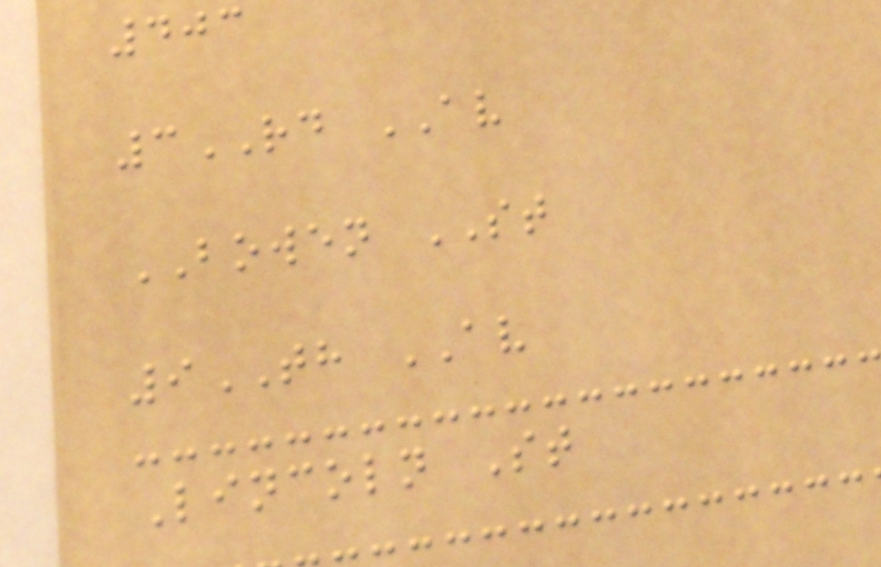403
3RD AV
BOWEN ST
9TH AV
Lincoln St
